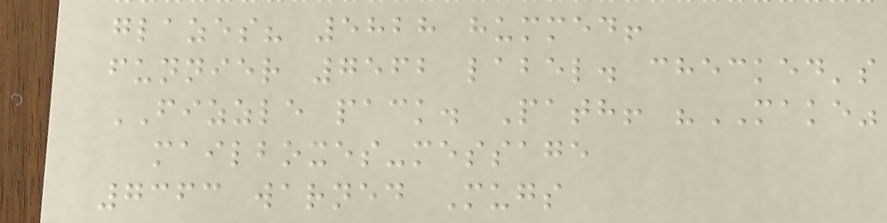glazes? 5828 hummed!
funnier 7562 label. checked's
FIZZLE pack. Path! "MAKE"
mailboxes-message
7363 warned Mugs
